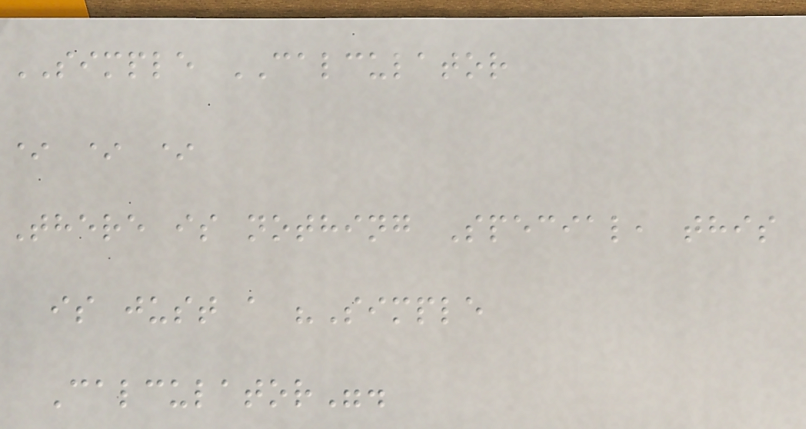SIMPLE CALCULATOR
* * *
There is nothing Special, this
is just a "Simple
Calculator".
